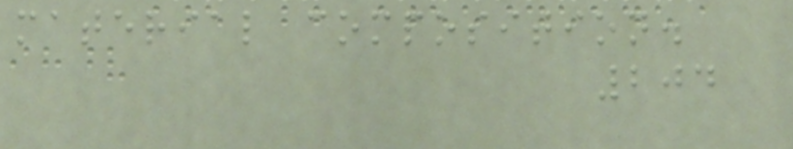material composition.
204
